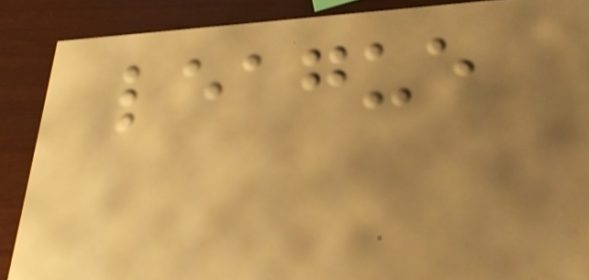league
